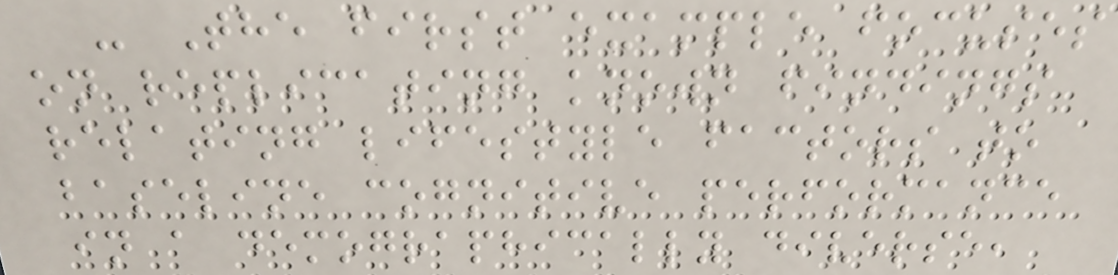- The first example focuses
on replicating known findings
relating lifestyle factors to
baseline cognitive performance
in a demographically diverse,
